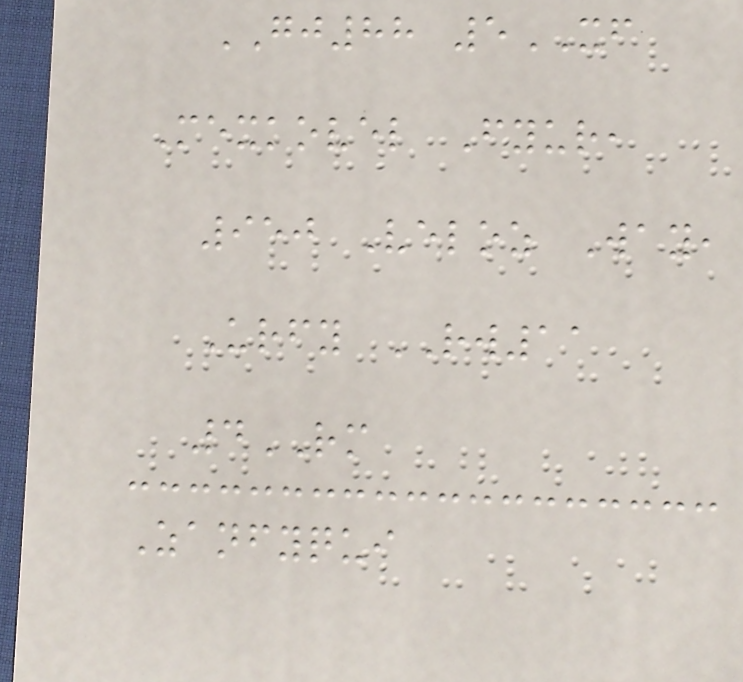GJ88 5XF
Mexkovel Fyur,
950 Veloz Way,
Urfy RW11
4RM
Zanfyqui
